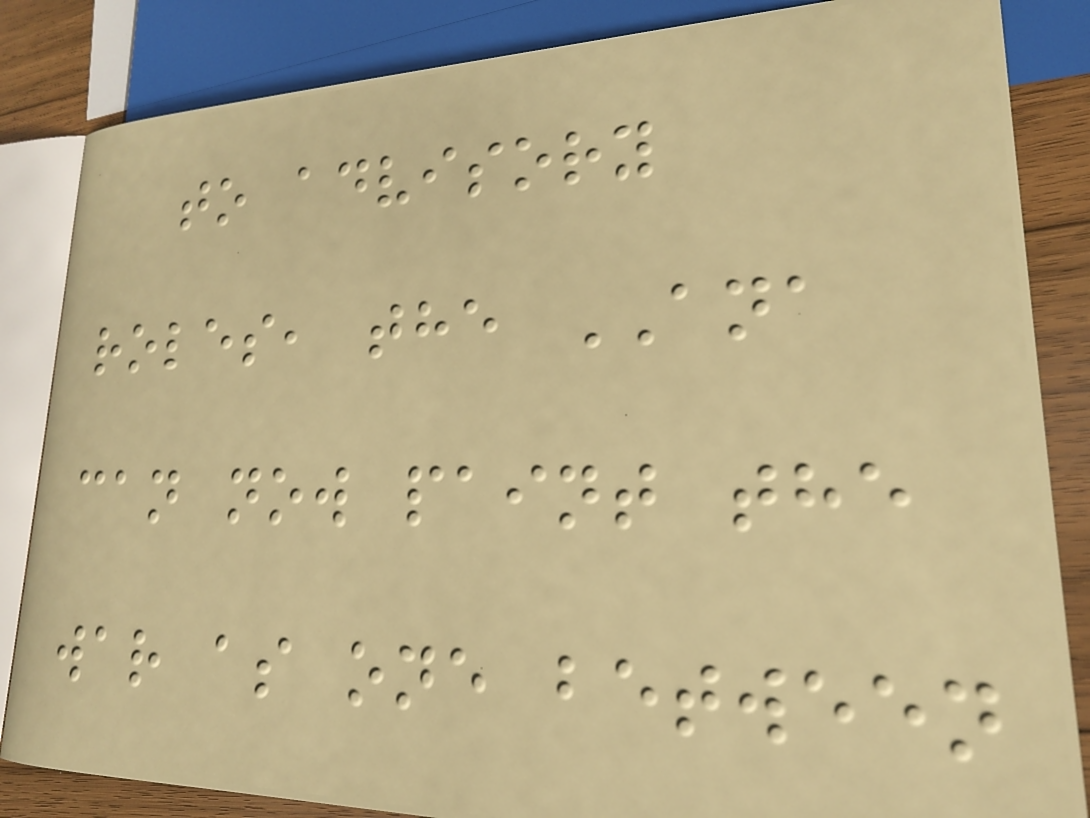to advisory
roles, the ANA
can now paint the
war as one between
